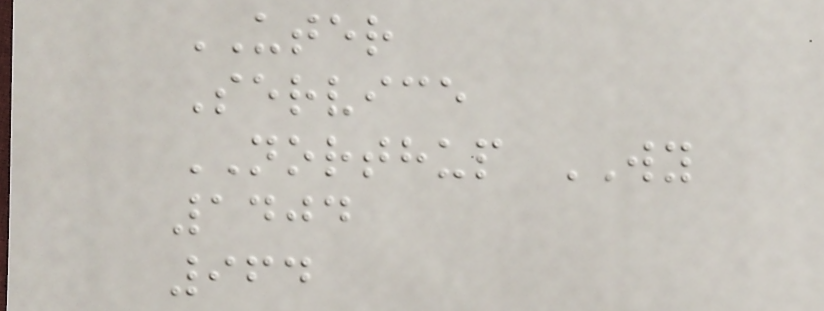UTER
Service
NORTHUP WY
1404
964
